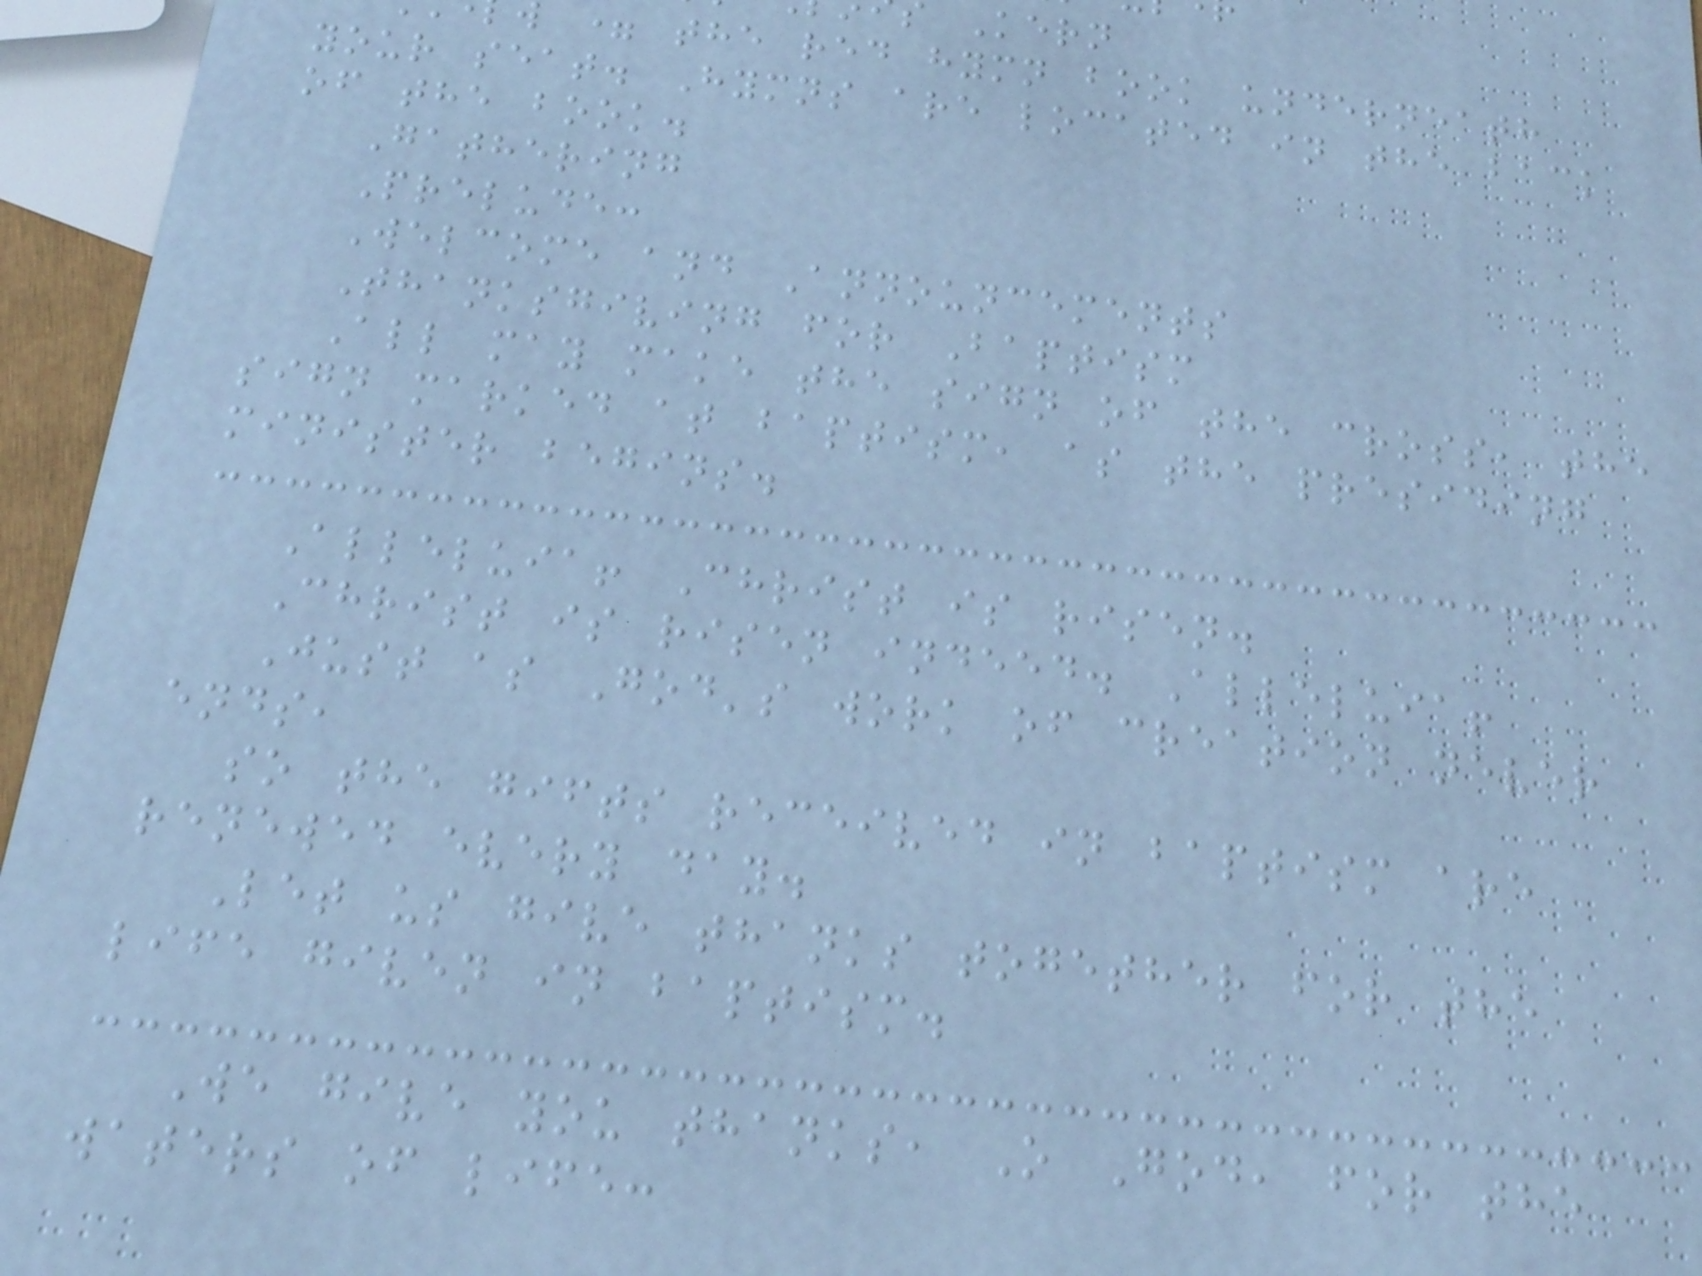= the red hymn book underneath
your seat. Hymns are located in the back
of the book.
Gathering
Prelude:
Welcome and Announcements
Thanksgiving for Baptism
All may make the sign of the cross, the
sign marked at baptism, as the presiding
minister begins.
Alleluia! Christ is risen.
Christ is risen indeed. Alleluia!
Just as God's work of creation never
ends,
so the gifts received in baptism are
renewed every day.
Let us give thanks together for the
life given in baptism.
We give you thanks, O God, for the
waters of life:
